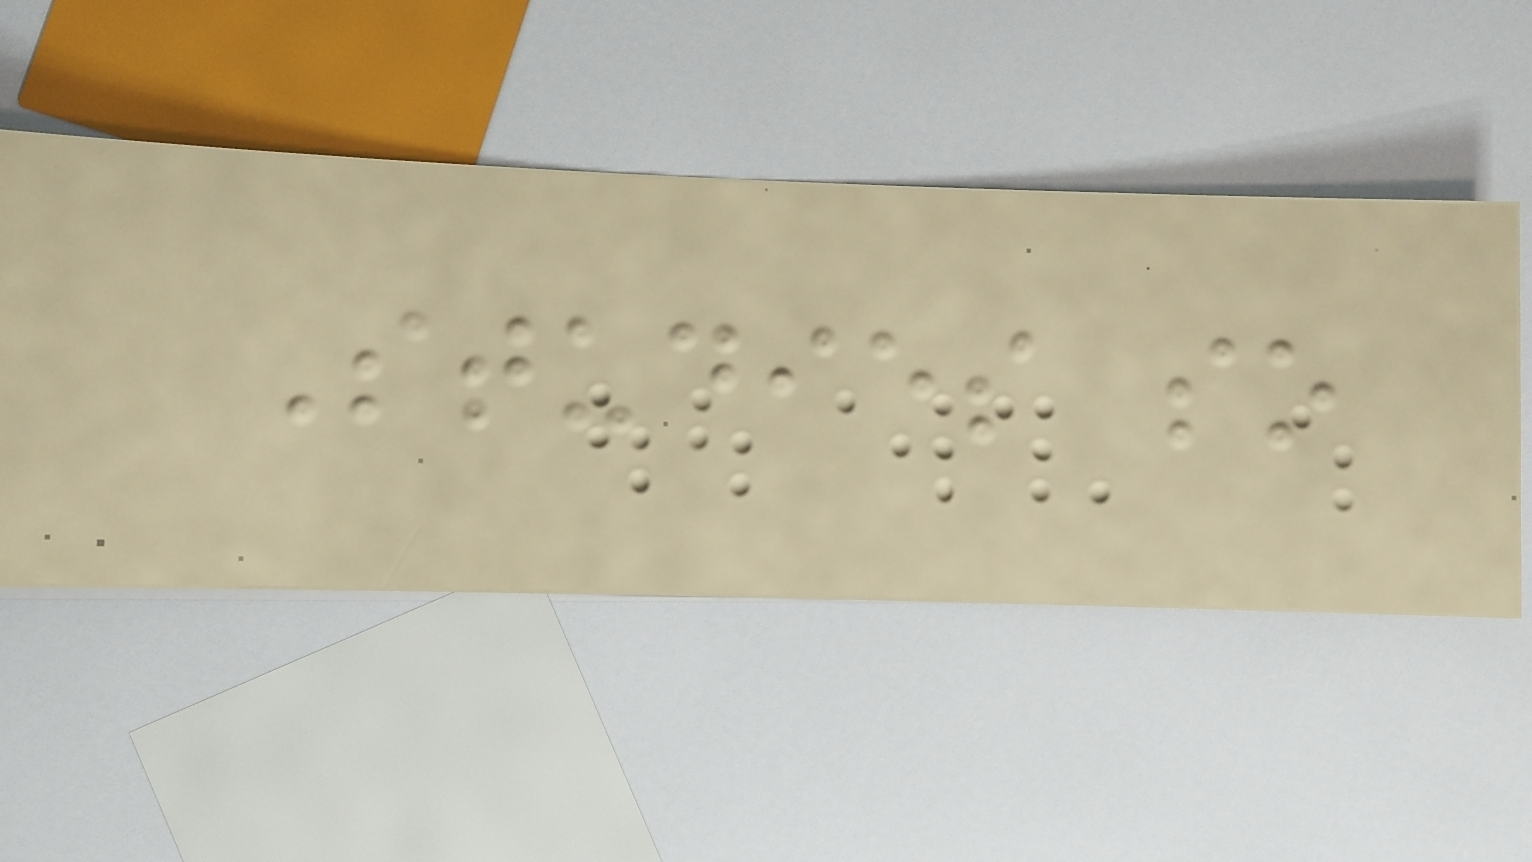Studies so
